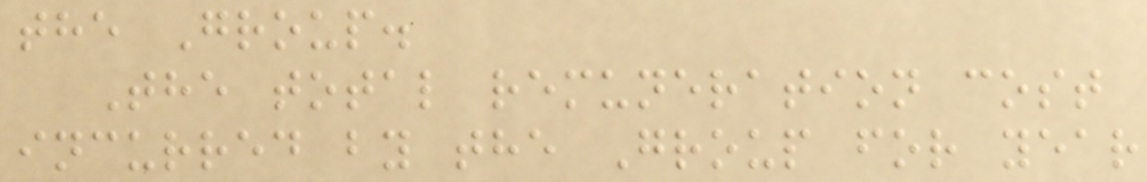the Group.
The total remuneration cost
incurred by the Group for year
